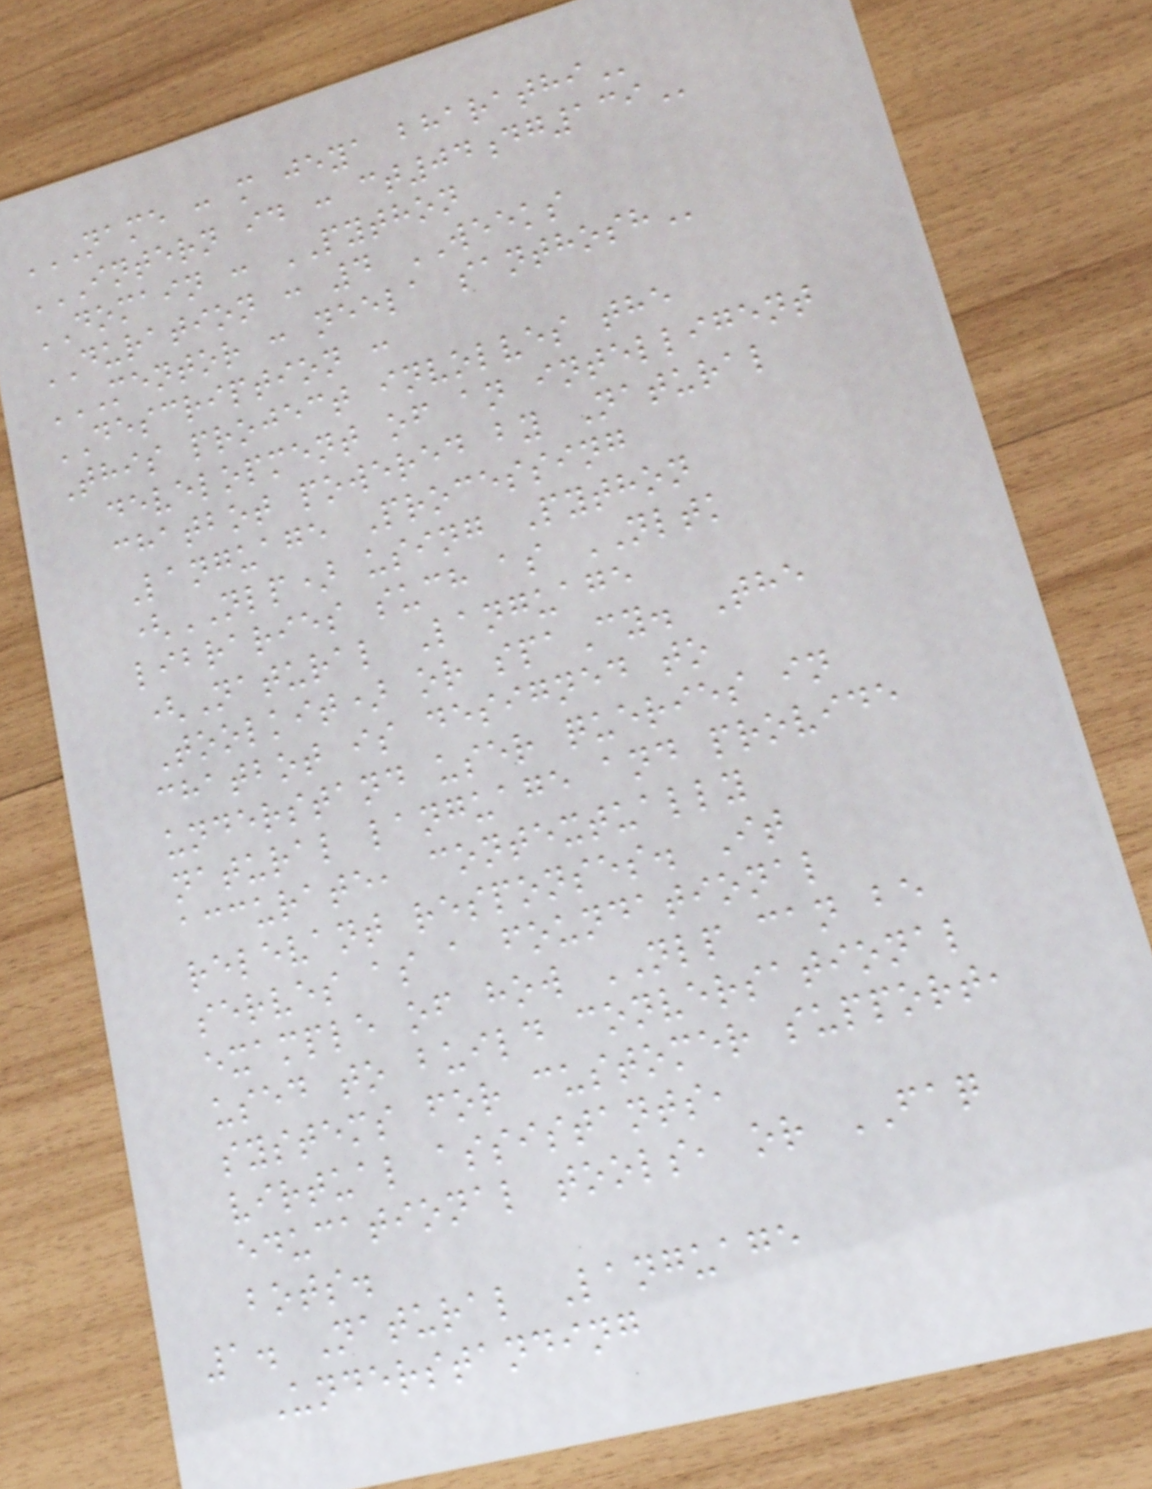NAME : M JEYA BHARATHI
INTERN ID : CT04DG139
DOMAIN : PYTHON
DURATION : 4 WEEKS
MENTOR : NEELA SANTHOSH
DESCRIPTION :
This project involves the
development of an intelligent
chatbot powered by Natural
Language Processing
(NLP) using Python
libraries such as NLTK
(Natural Language
Toolkit) or spaCy. The
chatbot is designed to
understand user queries in
natural language and provide
accurate, contextually
relevant responses. It
serves as a foundational
example of how NLP can be
used to build conversational
systems for customer support,
virtual assistants,
educational tools, or FAQ
bots.
1. Natural Language
Understanding
